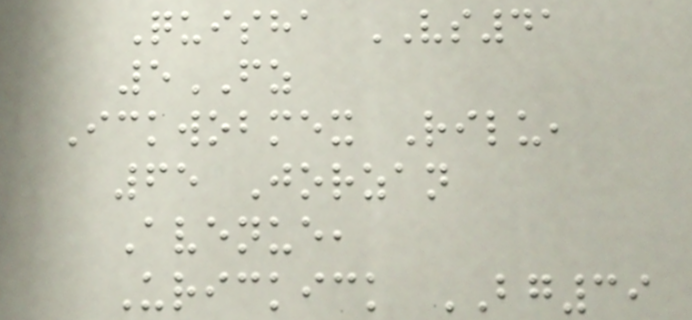Quisha VS41
5FZ
Ickwobmex Rilu,
65 Jorzan
Avenue,
Urickick BG39
